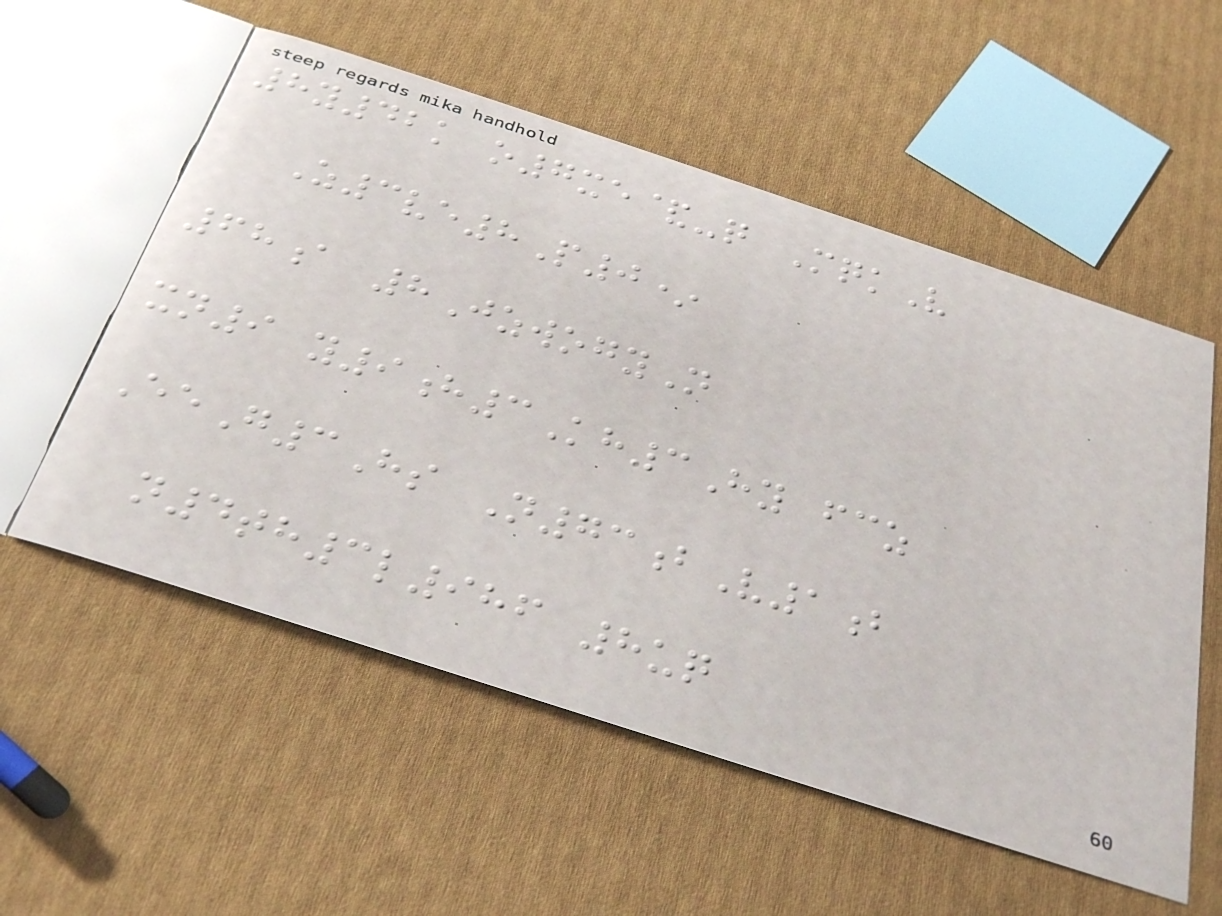8y42k o7xe&-q MqkV
Z3ve8P0*
68a 8JzwogyN
xn9 y9h3Kh3Hy fcz
EeG3Hs N73bV1b
n4th3l986 8uq
